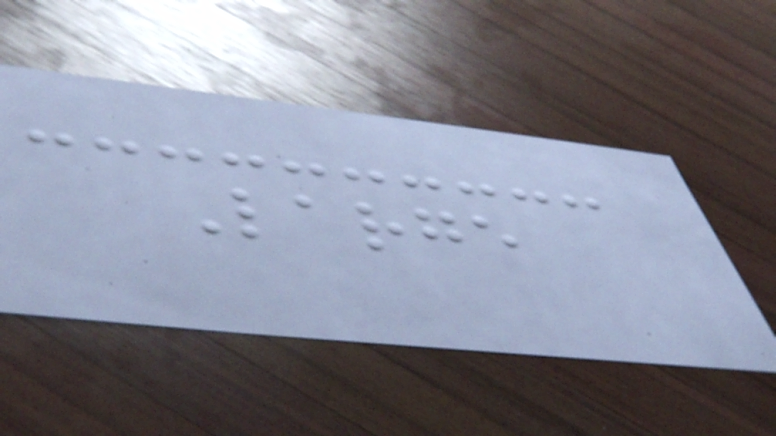Large
